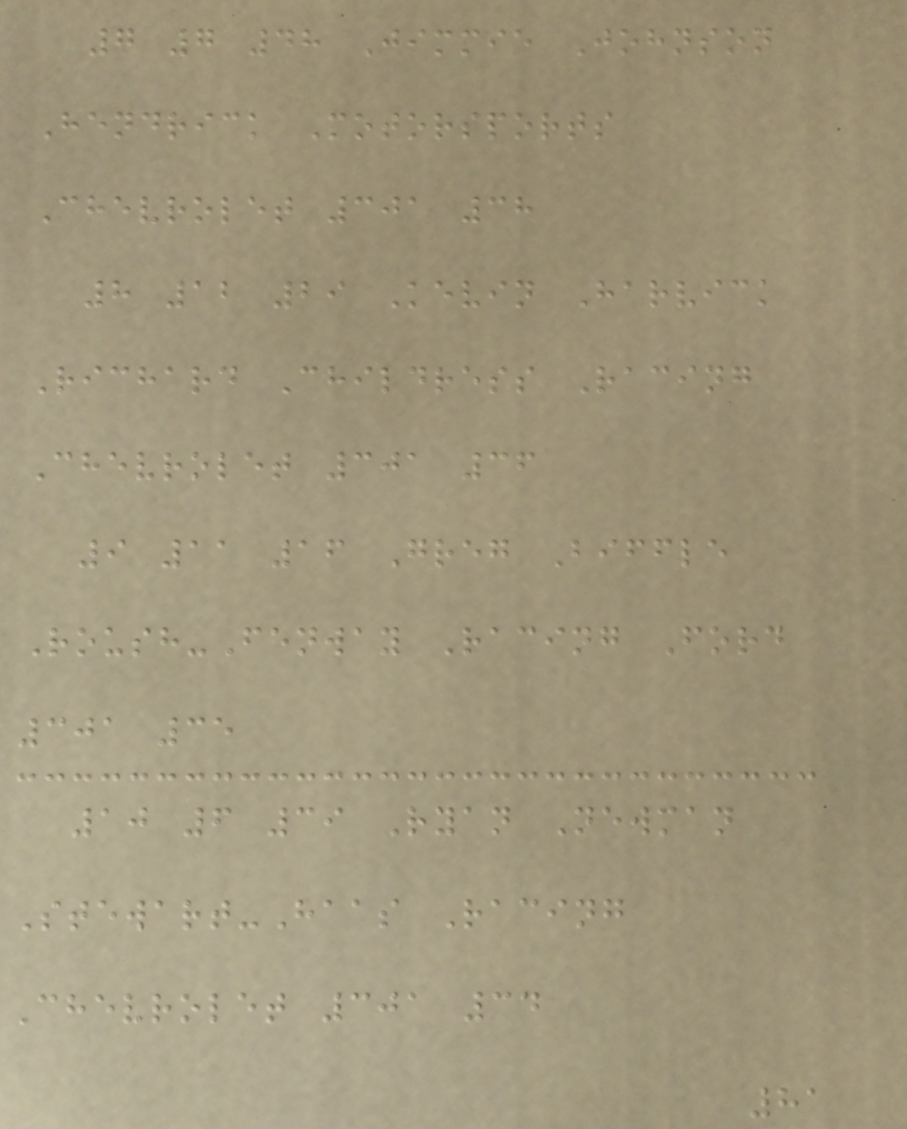7 7 48 Jimmie Johnson
Hendrick Motorsports
Chevrolet 301 38
8 12 29 Kevin Harvick
Richard Childress Racing
Chevrolet 301 36
9 11 16 Greg Biffle
Roush-Fenway Racing Ford
301 35
10 6 39 Ryan Newman
Stewart-Haas Racing
Chevrolet 301 34
81
